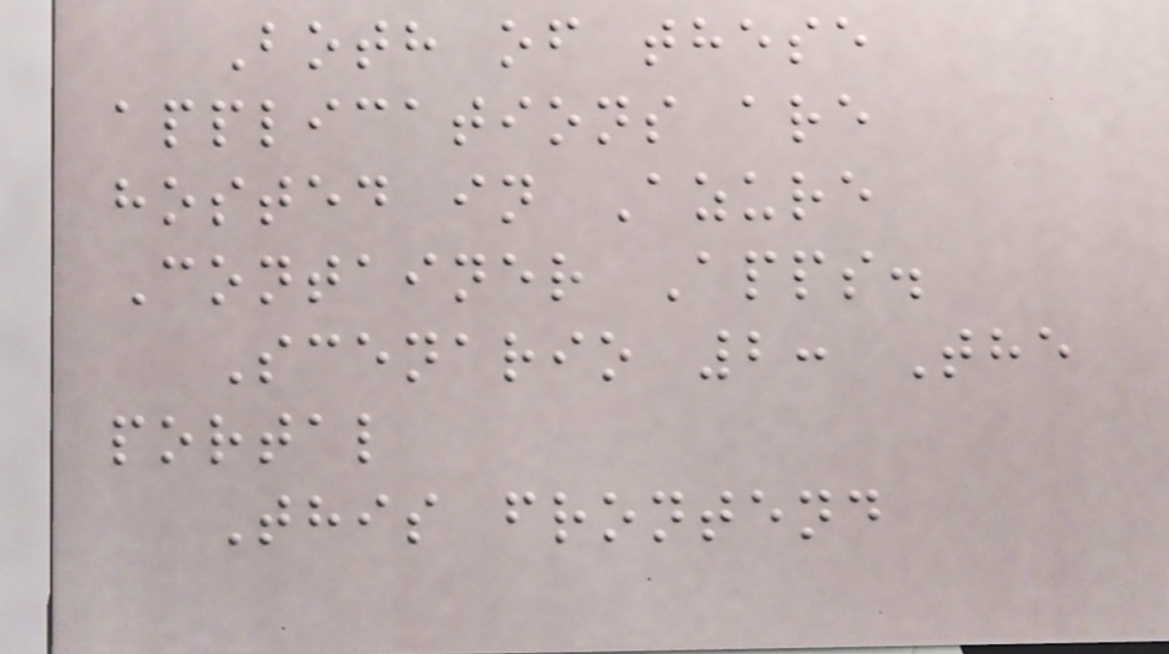Both of these
applications are
hosted in Azure
Container Apps.
Scenario 2: The
portal
This frontend
